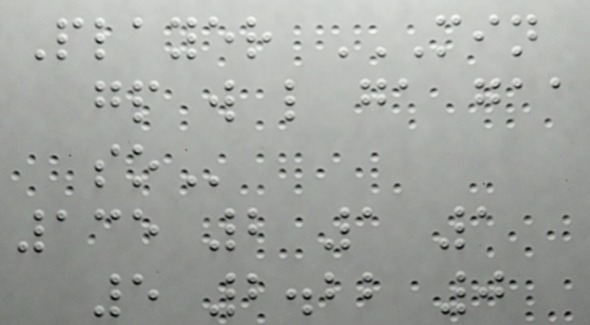Player MIN
GP W L GA GAA
SO
135 2 1 1
5 2.22 0
